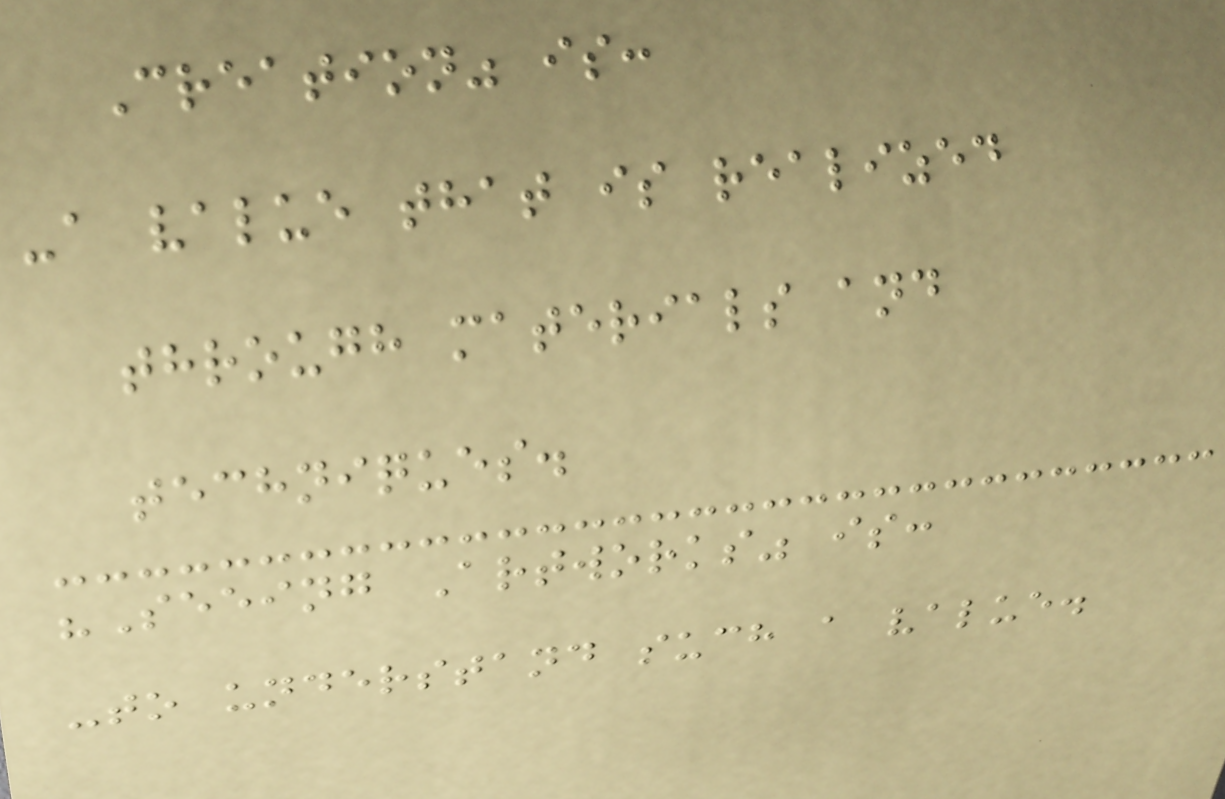Creation" is:
-a value that is realized
through materials and
techniques.
"Seeing Artworks" is:
-to understand such a value.
